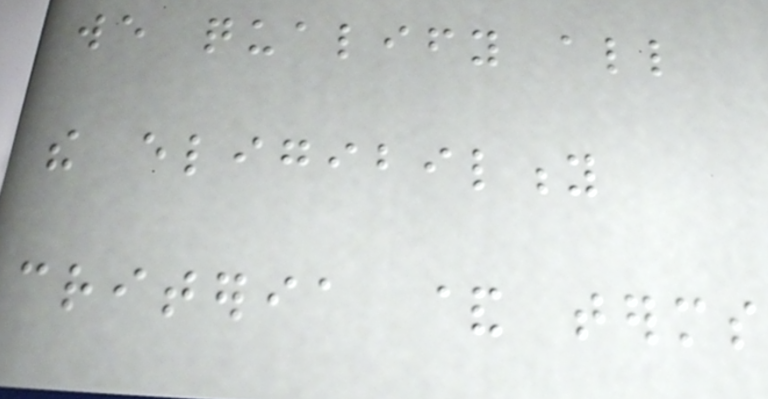we qualify all
the eligibility
criteria & terms
